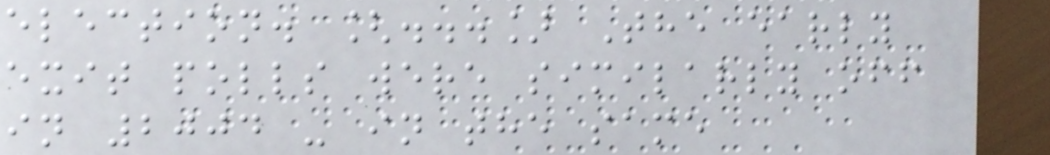election. [...] The early
exit polls were similarly off
in 2004 - in the same
